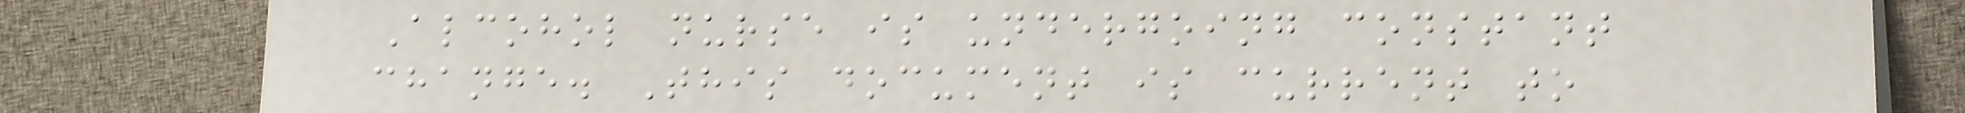Alcohol nurse is undergoing constant
change. This document is current to
